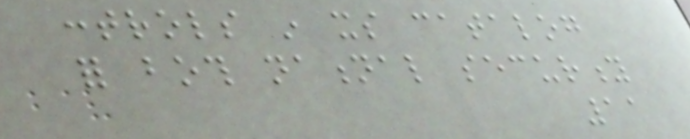controls in its catalog
for both national security
11
